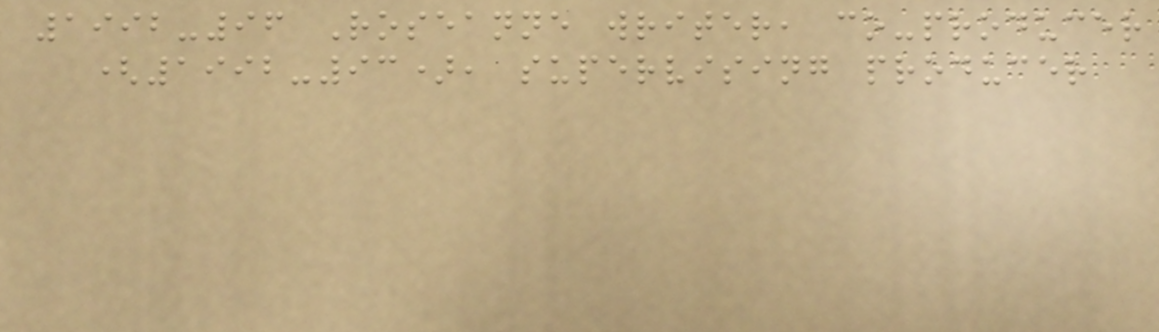1992-96 Roseanne writer, co-producer
(1992-93), supervising producer
